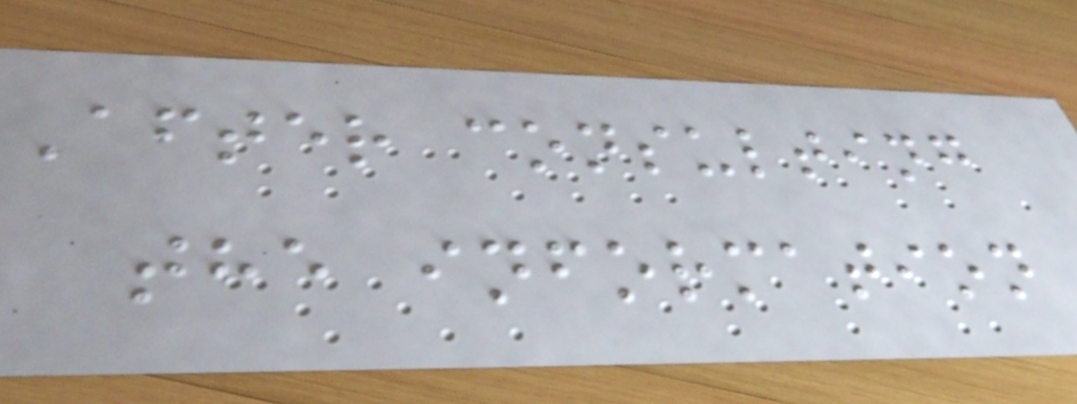After consulting
the information
